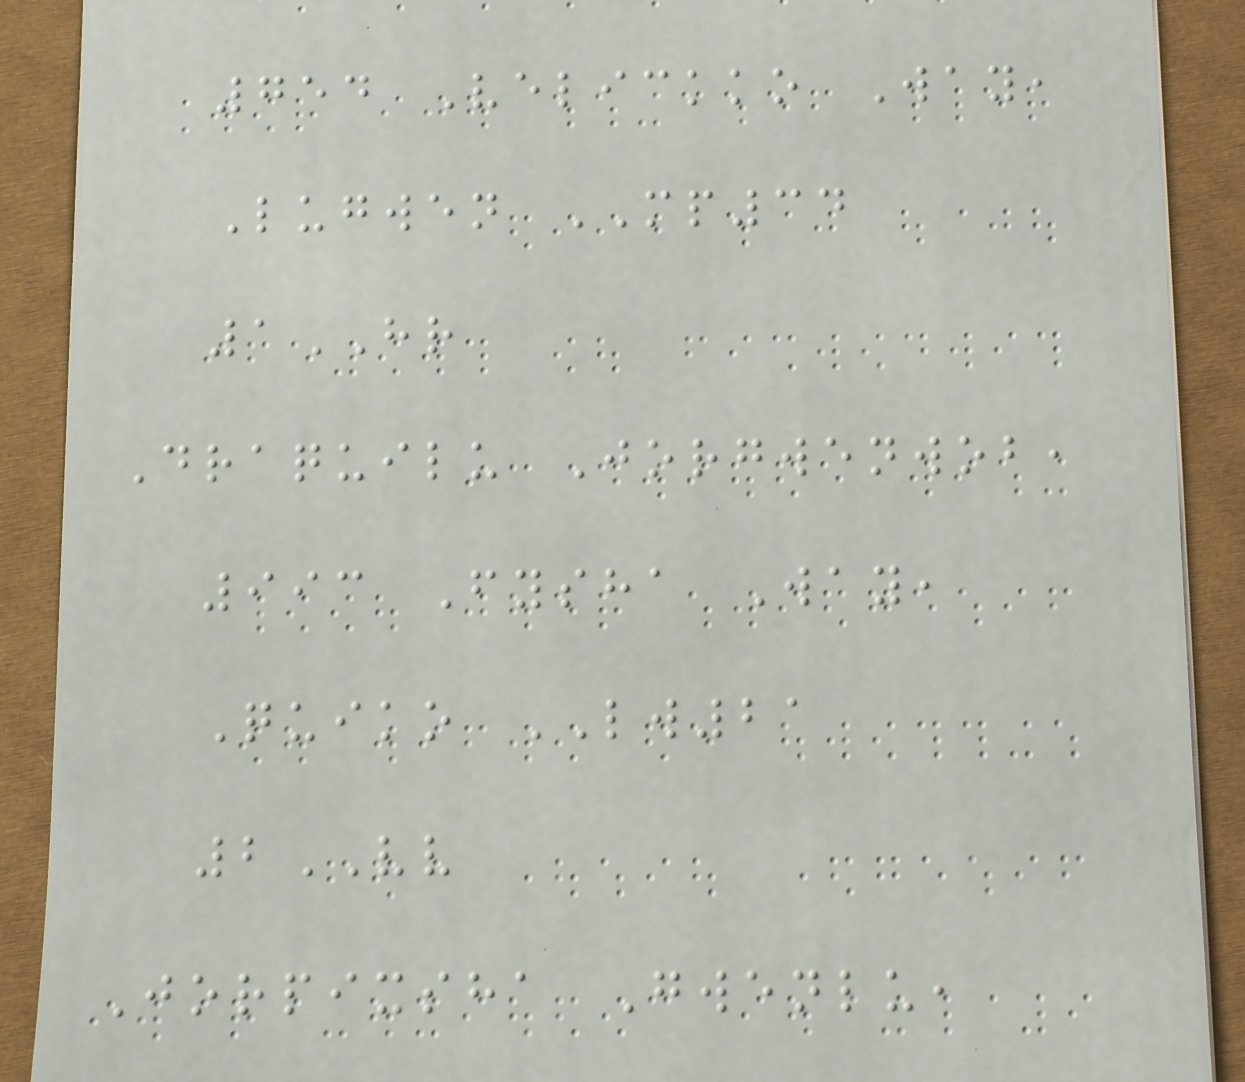754 Velickko Way,
Lugwen MP34
1HR
Draquilu Jorgwenwob,
993 Fysha Way,
Quiko LW21
2VV
Jorpixsha Gwenlu,
